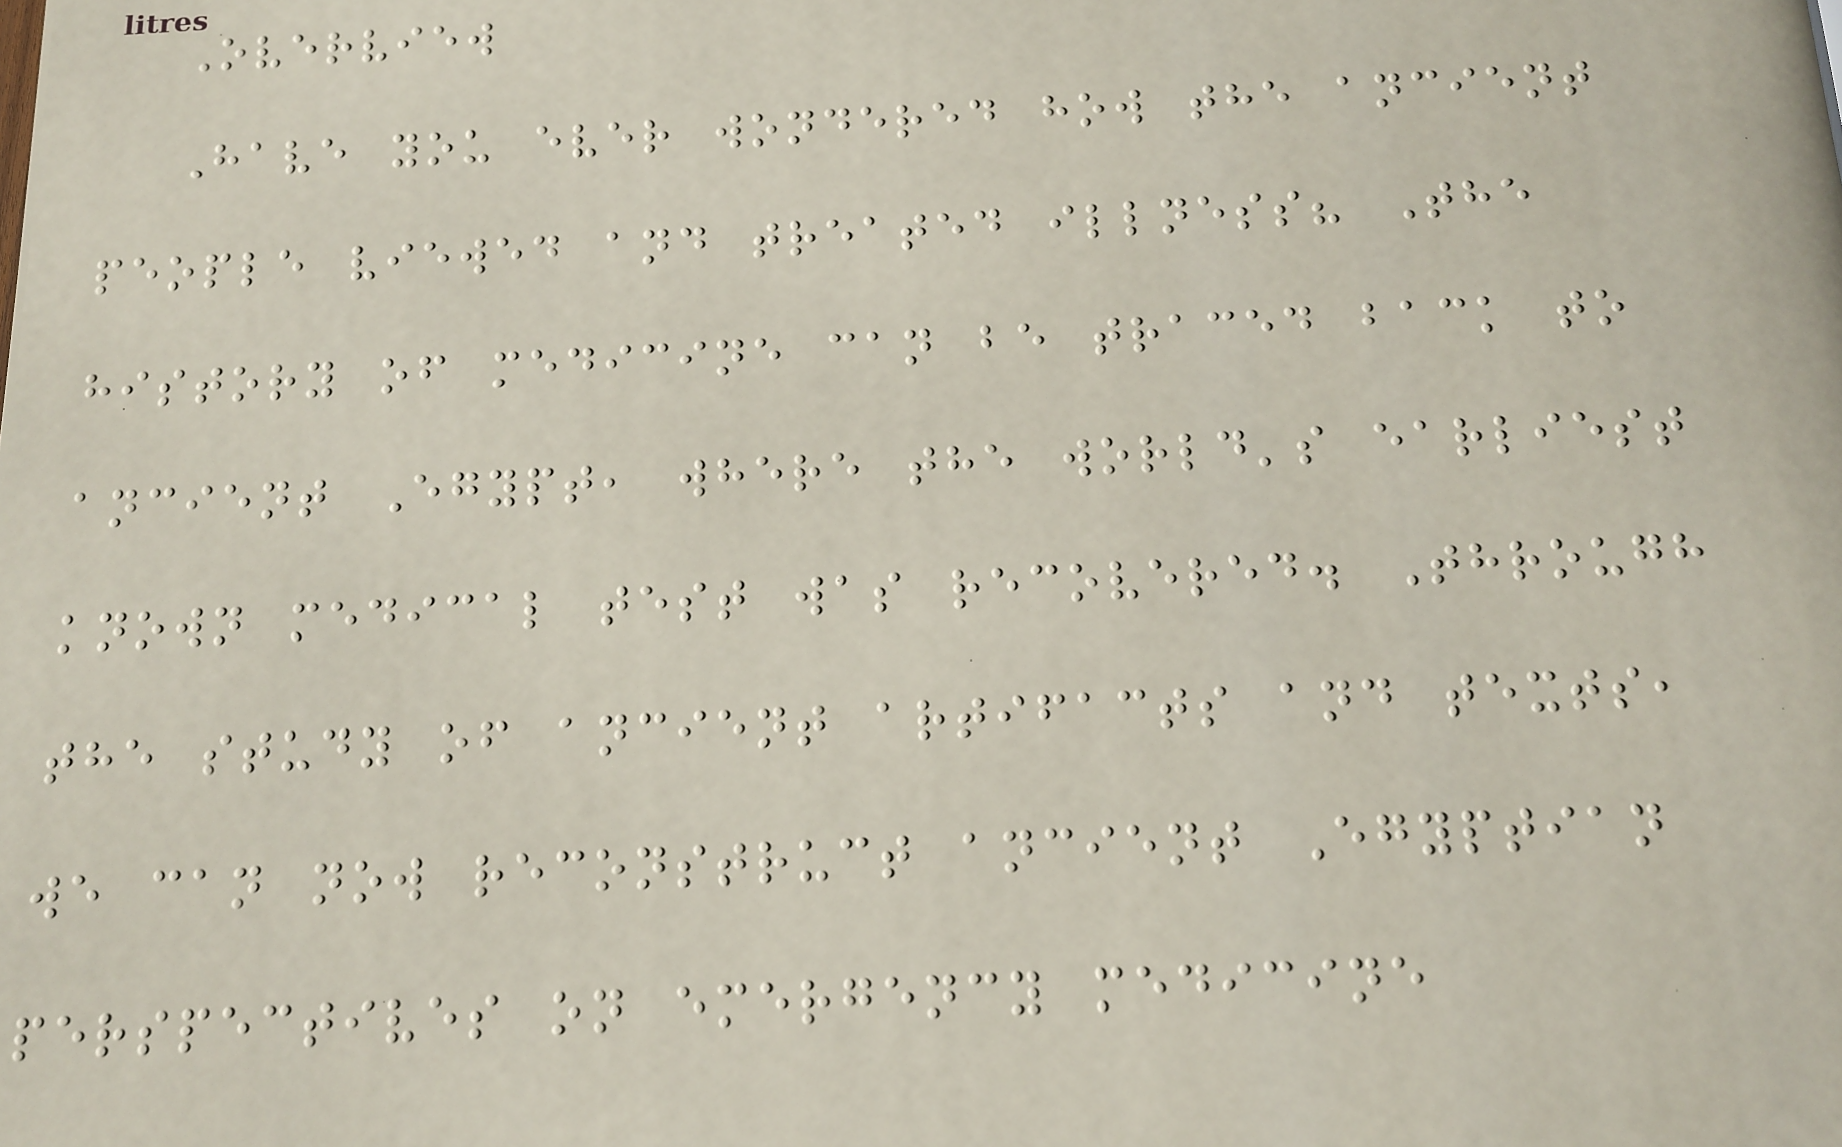Overview
Have you ever wondered how the ancient
people viewed and treated illness? The
history of medicine can be traced back to
ancient Egypt, where the world's earliest
known medical test was recovered. Through
the study of ancient artifacts and texts,
we can now reconstruct ancient Egyptian
perspectives on emergency medicine
